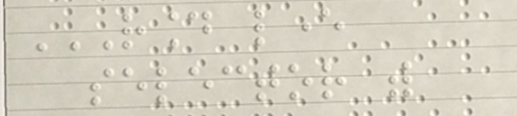ROUND LEVER
SELECTOR WITH
